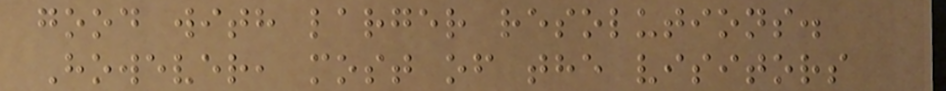good with larger resolutions.
However, most of the visitors
